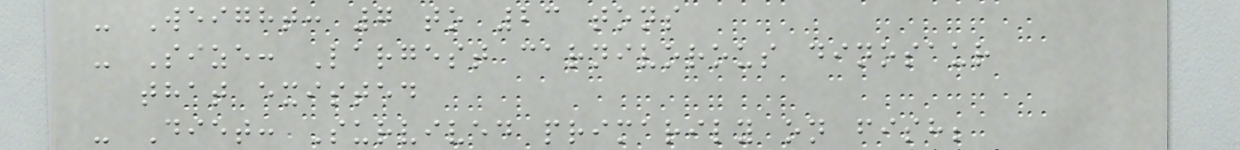- Weight: 7 to 23 tons
- Size: Largest carnivorous dinosaur
that existed
- Diet: Survived primarily on fish;
